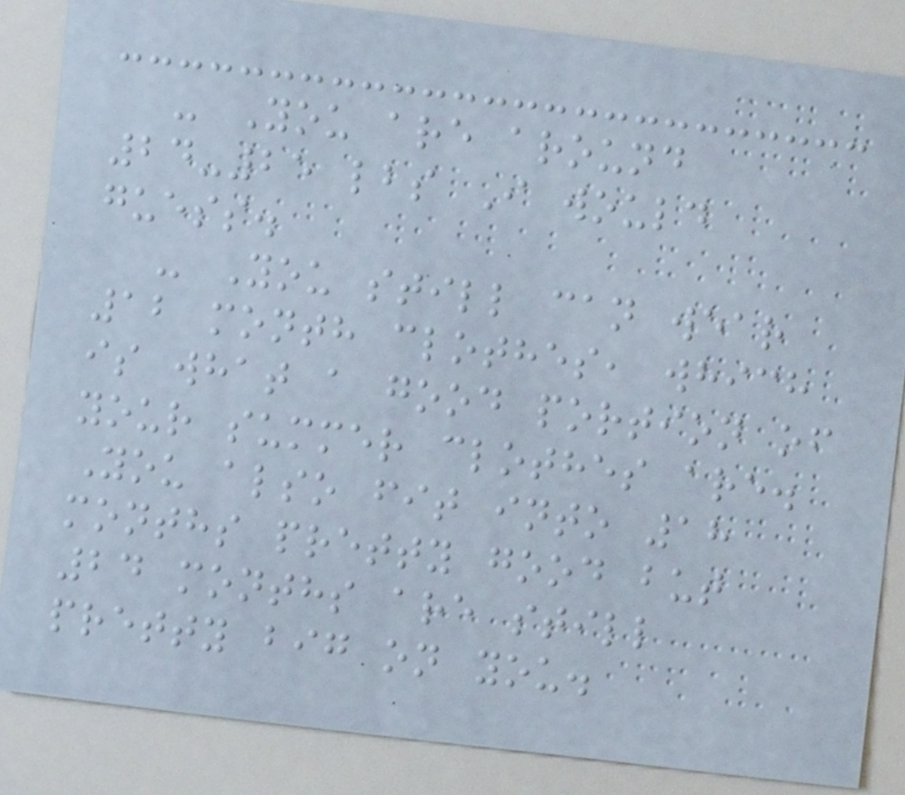- You are around
24-25 lbs I would
guess.
- You still can wear
12 month clothes, which
is what a good portion of
your summer clothes are.
You also fit into 18
months pretty good but
24 months are still
pretty big on you.
